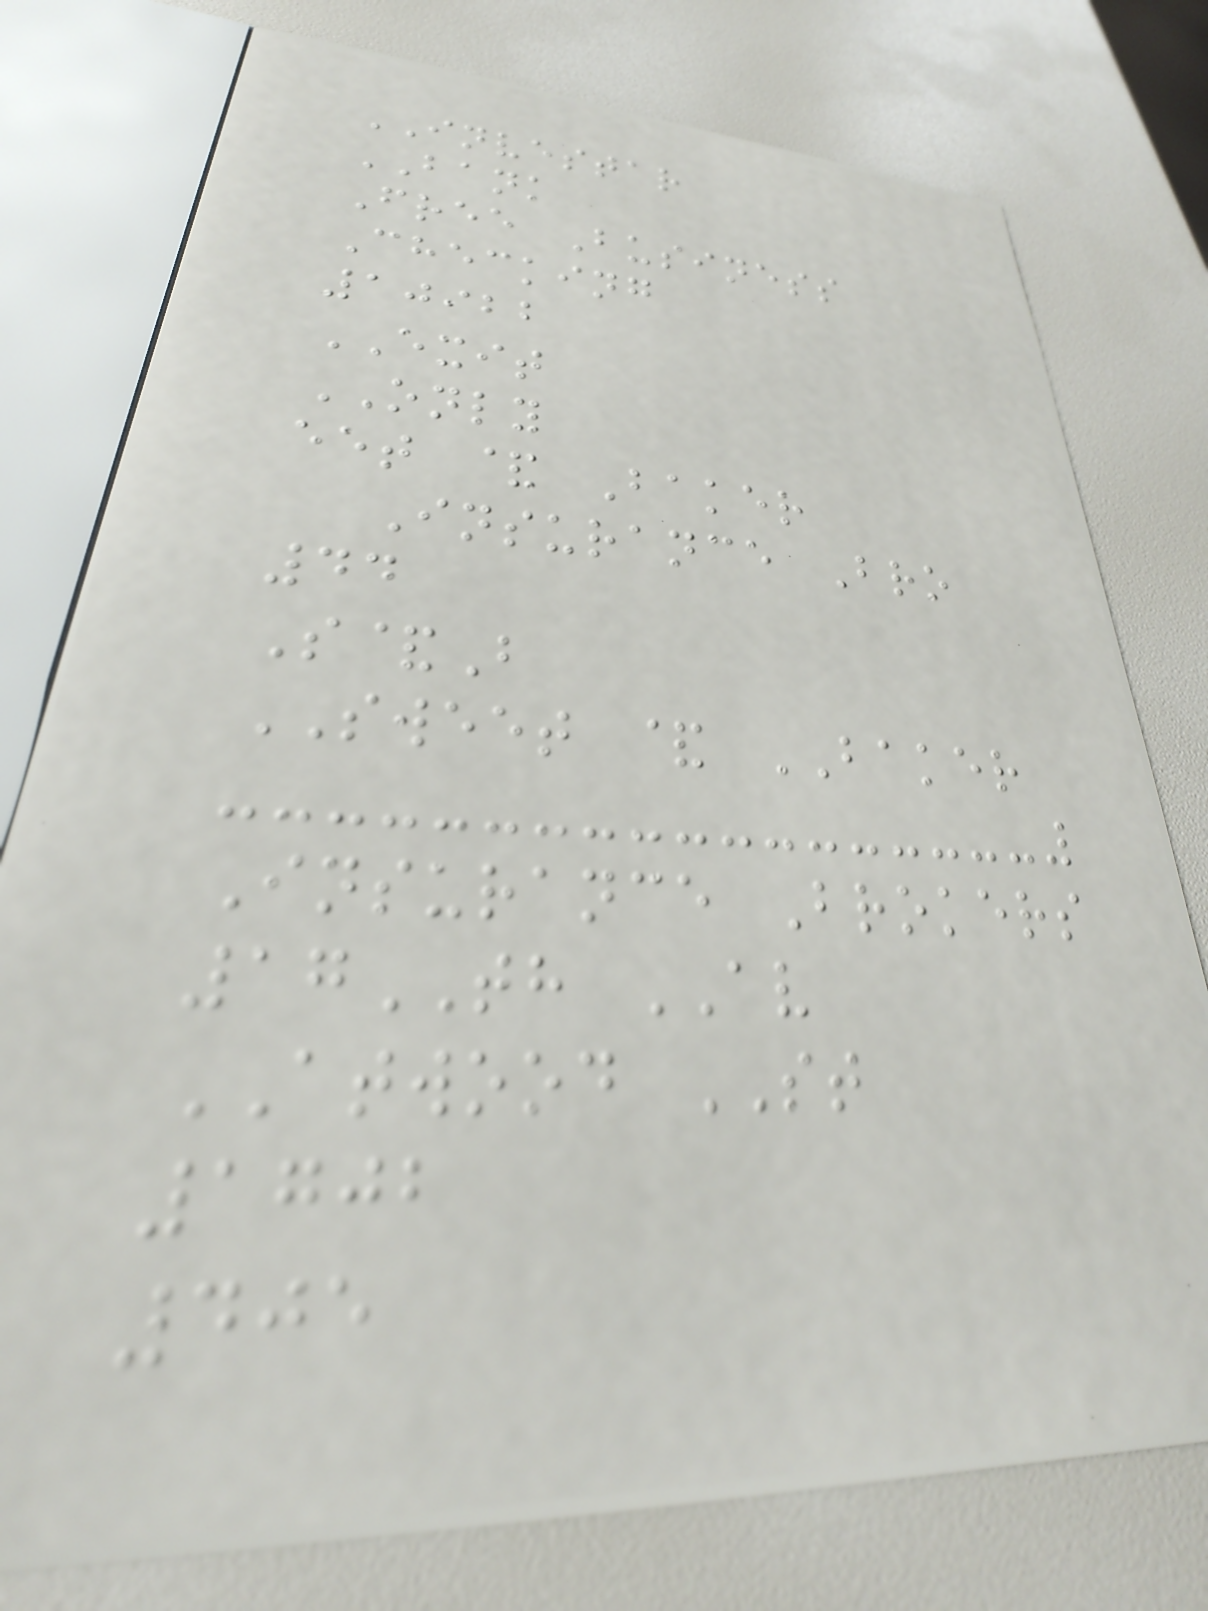INVESTAR
BANK
Free Business
Checking
10922
EXIT
ONLY
eet & Baker
Insurance Bro
44
S&B
SWEET & BAKER
Insurance Brokers
17TH AV
ATWOOD ST
1702
405
